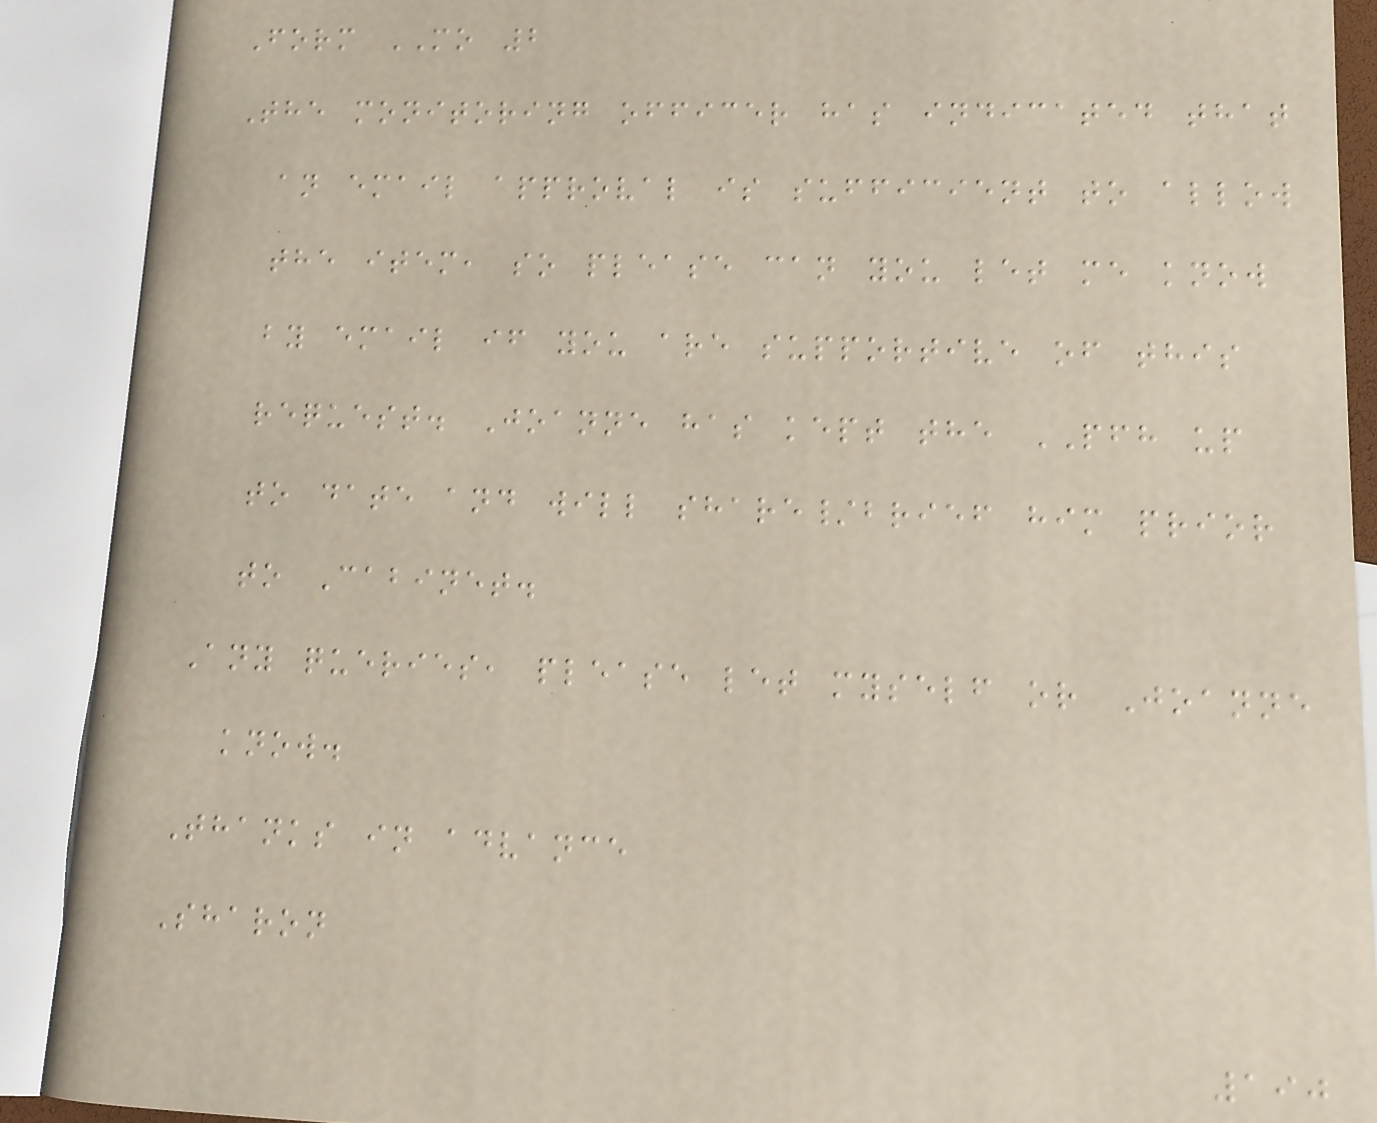Form MO 2
The monitoring officer has indicated that
an email approval is sufficient to allow
the item, so please can you let me know
by email if you are supportive of this
request. Joanne has kept the PFH up
to date and will share/brief him prior
to Cabinet.
Any queries, please let myself or Joanne
know.
Thanks in advance
Sharon
190
